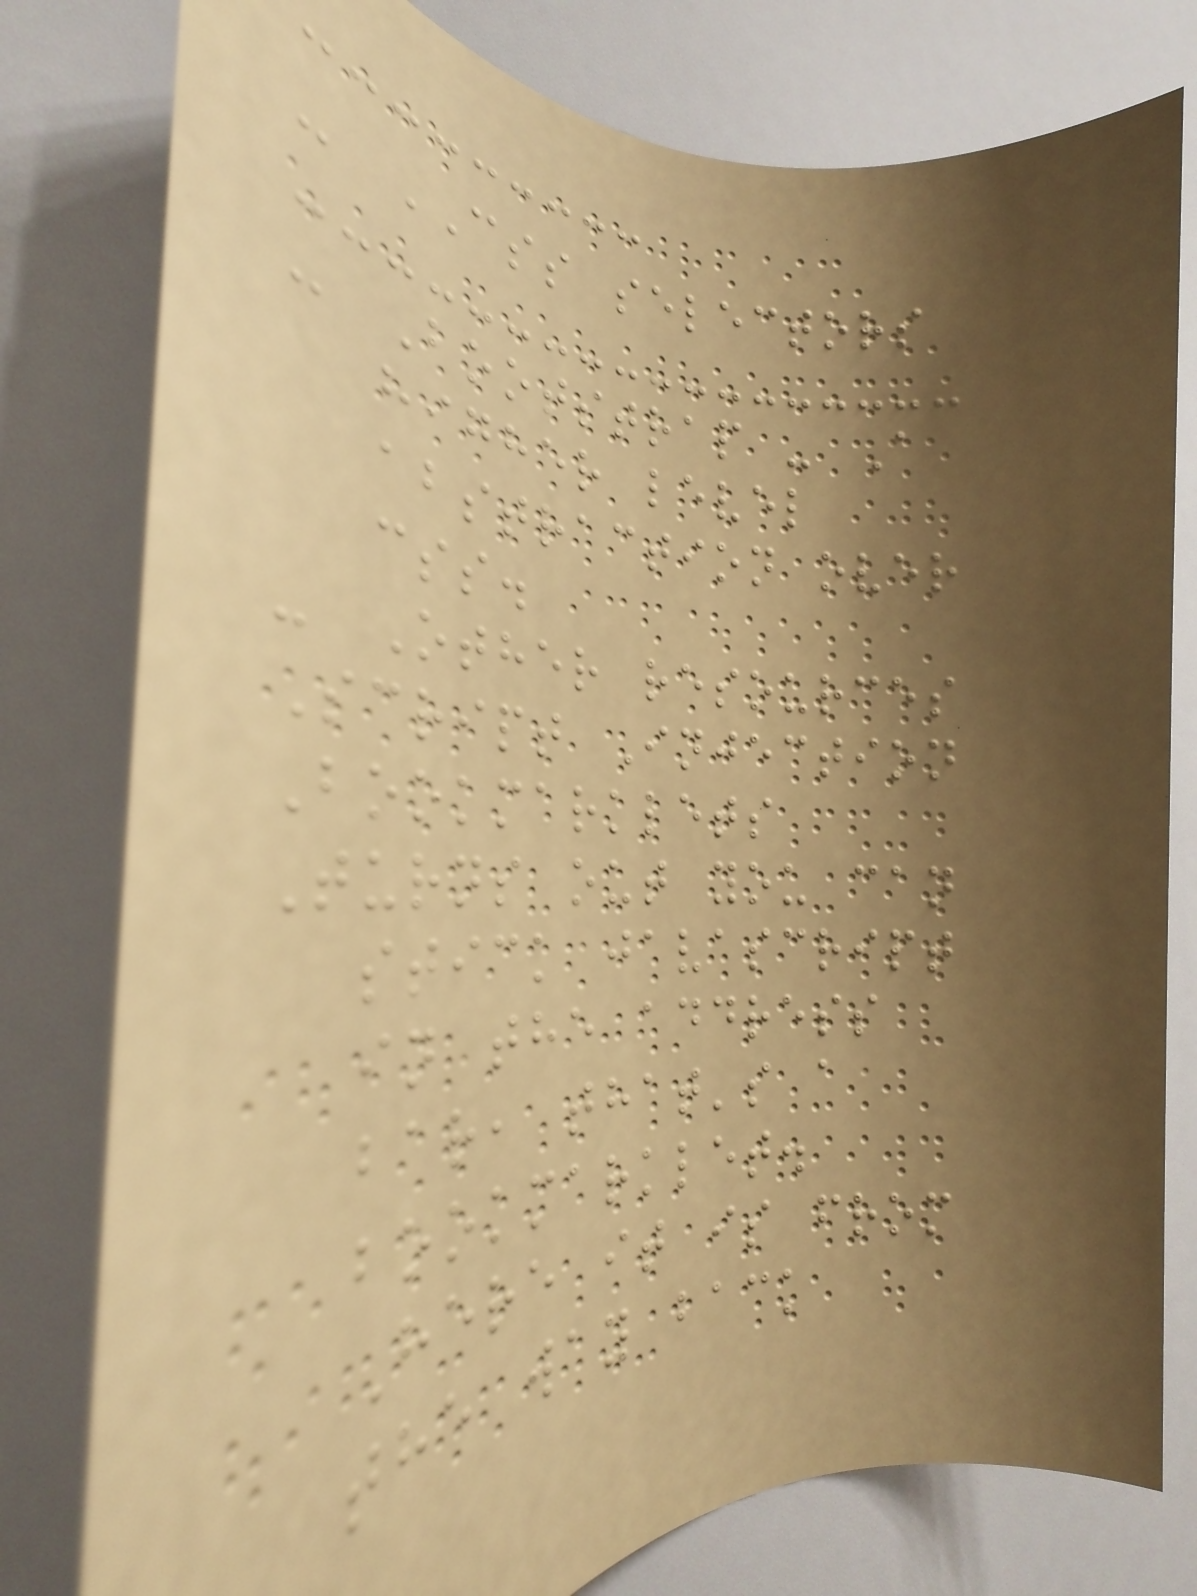- CSS selectors
- Bootstrap - A
higher level
abstraction over
css.
- Other resources
Script Injection
Bookmarklets
Turns out you can
stick javascript
in the address
bar, that's a
bookmarklet.
Here it is from
the way back
